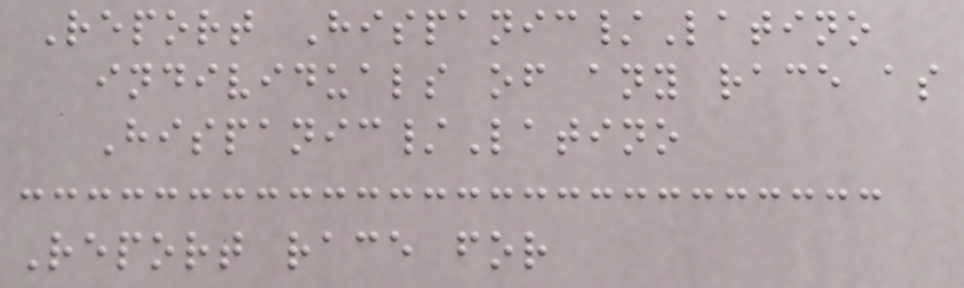Report Hispanic/Latino
individuals of any race as
Hispanic/Latino
Report race for
